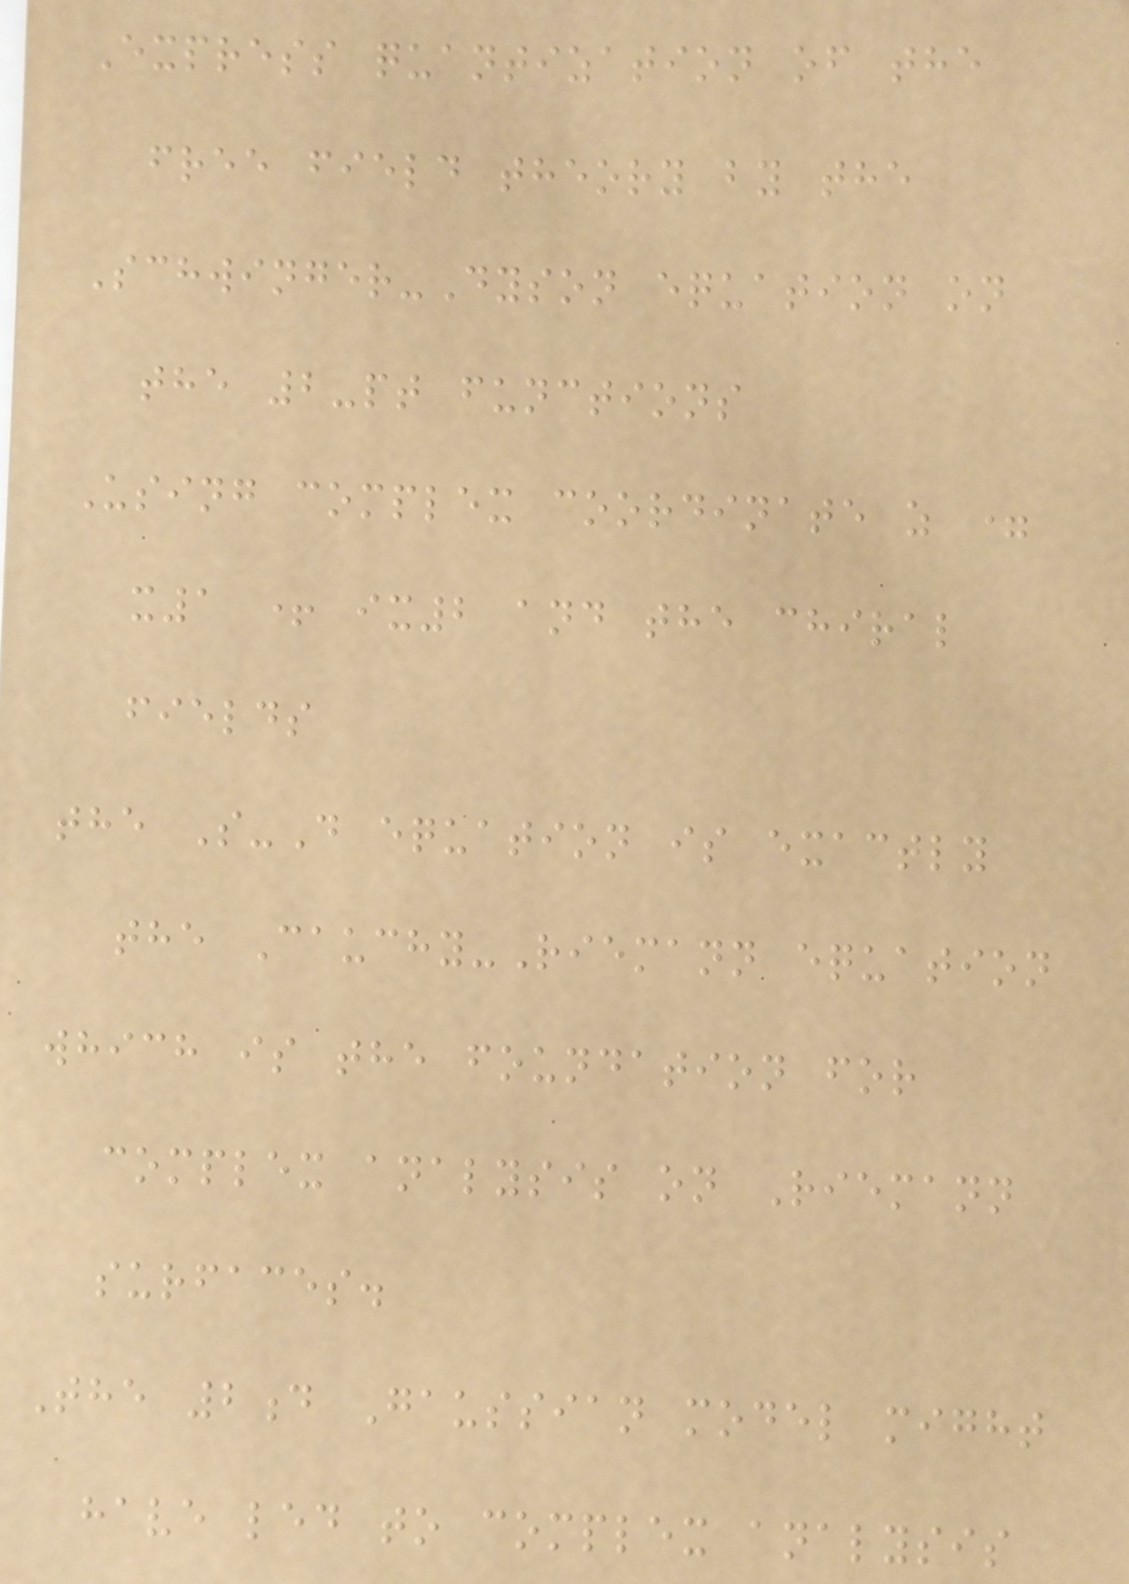Express quantization of the
free field theory by the
Schwinger-Dyson equation on
the 2-pt functions
Using complex coordinate z =
x1 + ix2 and the chiral
fields
the S-D equation is exactly
the Cauchy-Riemann equation
which is the foundation for
complex analysis on Riemann
surfaces.
The 2d Gaussian model might
have led to complex analysis
